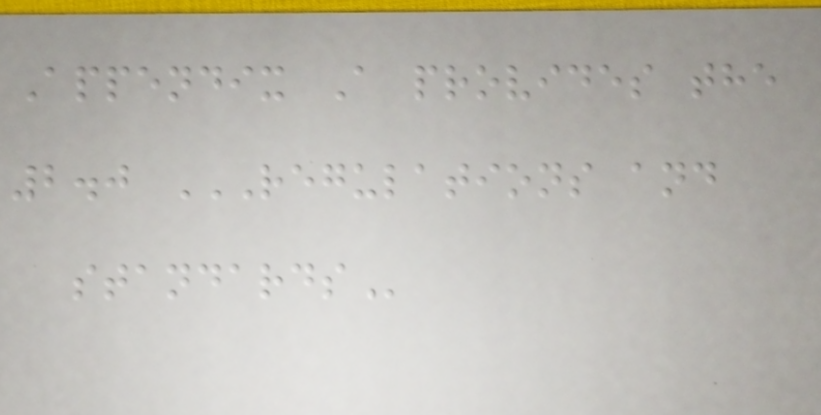Appendix A provides the
2.0 REGULATIONS AND
STANDARDS
